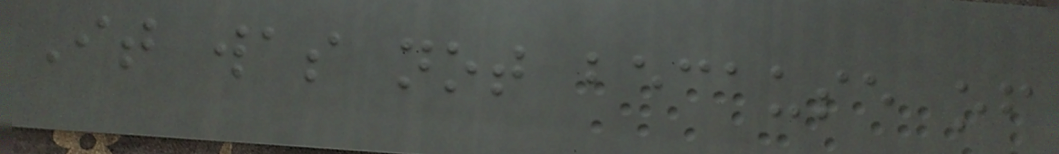It was not because of
